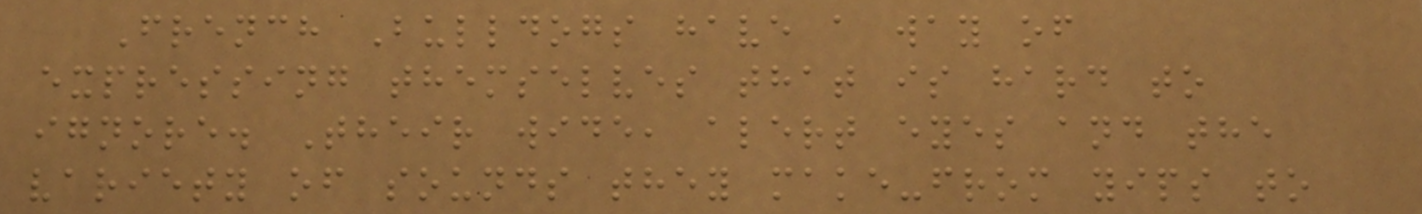French Bulldogs have a way of
expressing themselves that is hard to
ignore. Their wide, alert eyes and the
variety of sounds they make-from yips to
